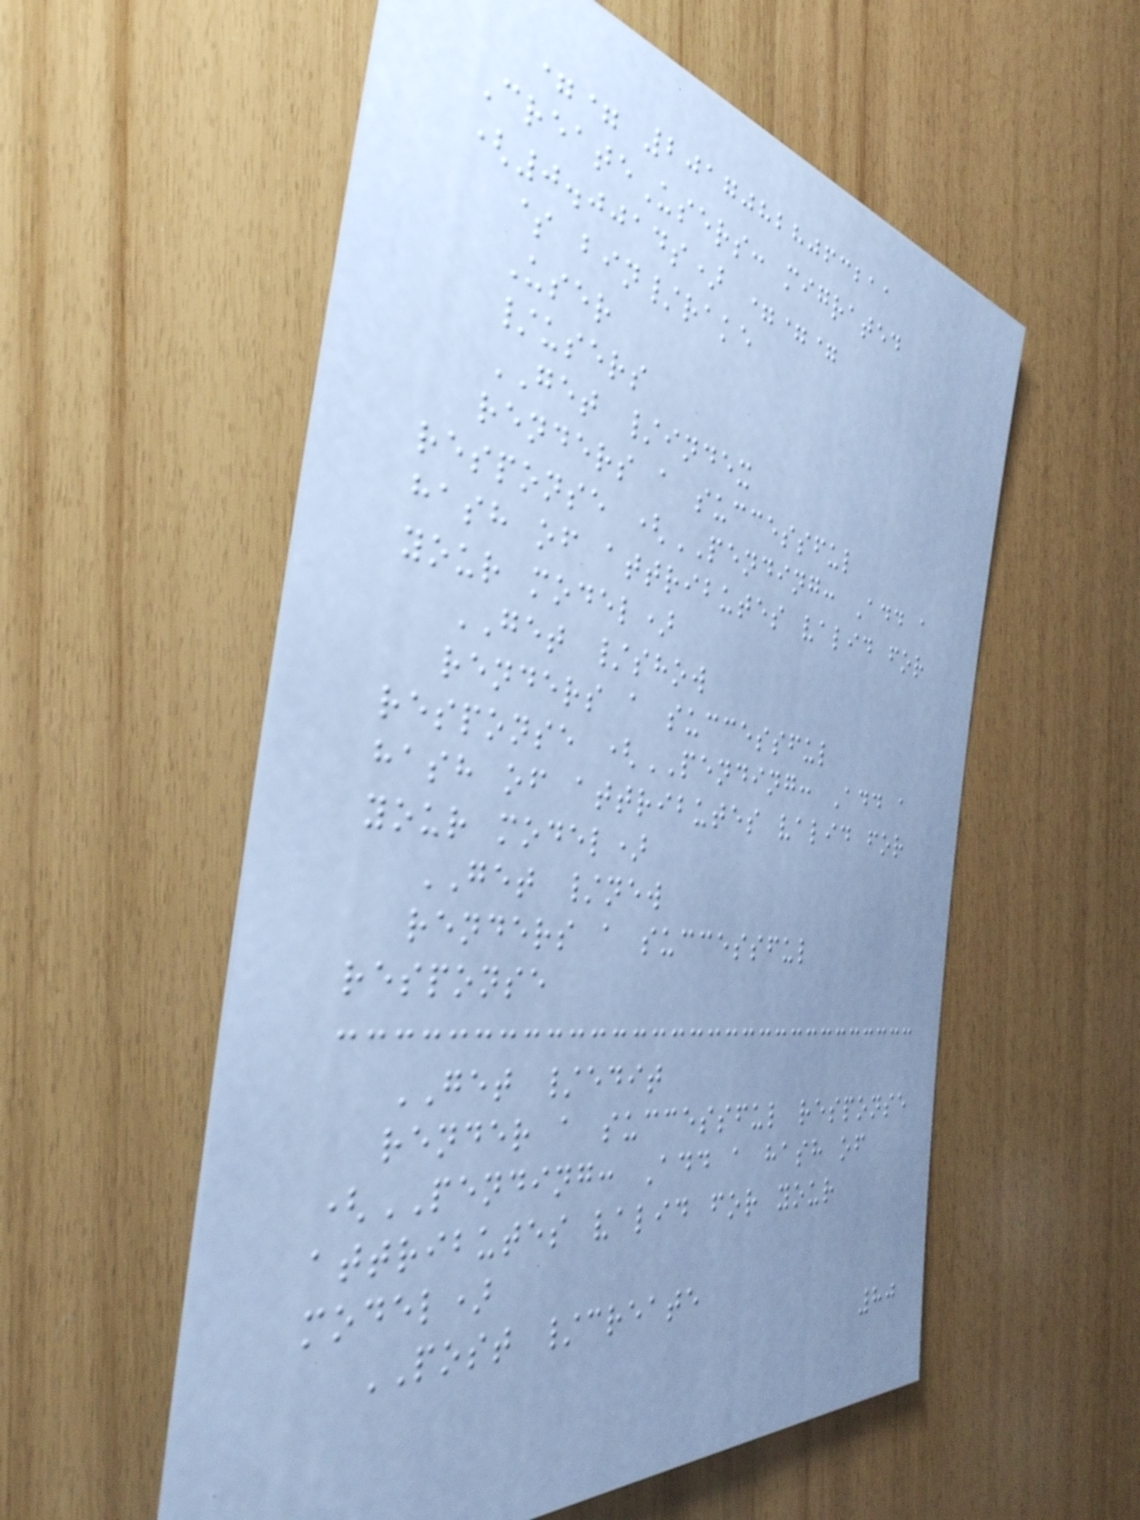== 20170828063211
CreateUsers: migrated
(0.0014s) ===
$ bin/rake
User
/users
GET /index
renders a successful
response (PENDING: Add a
hash of attributes valid for
your model)
GET /show
renders a successful
response (PENDING: Add a
hash of attributes valid for
your model)
GET /new
renders a successful
response
GET /edit
render a successful response
(PENDING: Add a hash of
attributes valid for your
model)
POST /create
80
